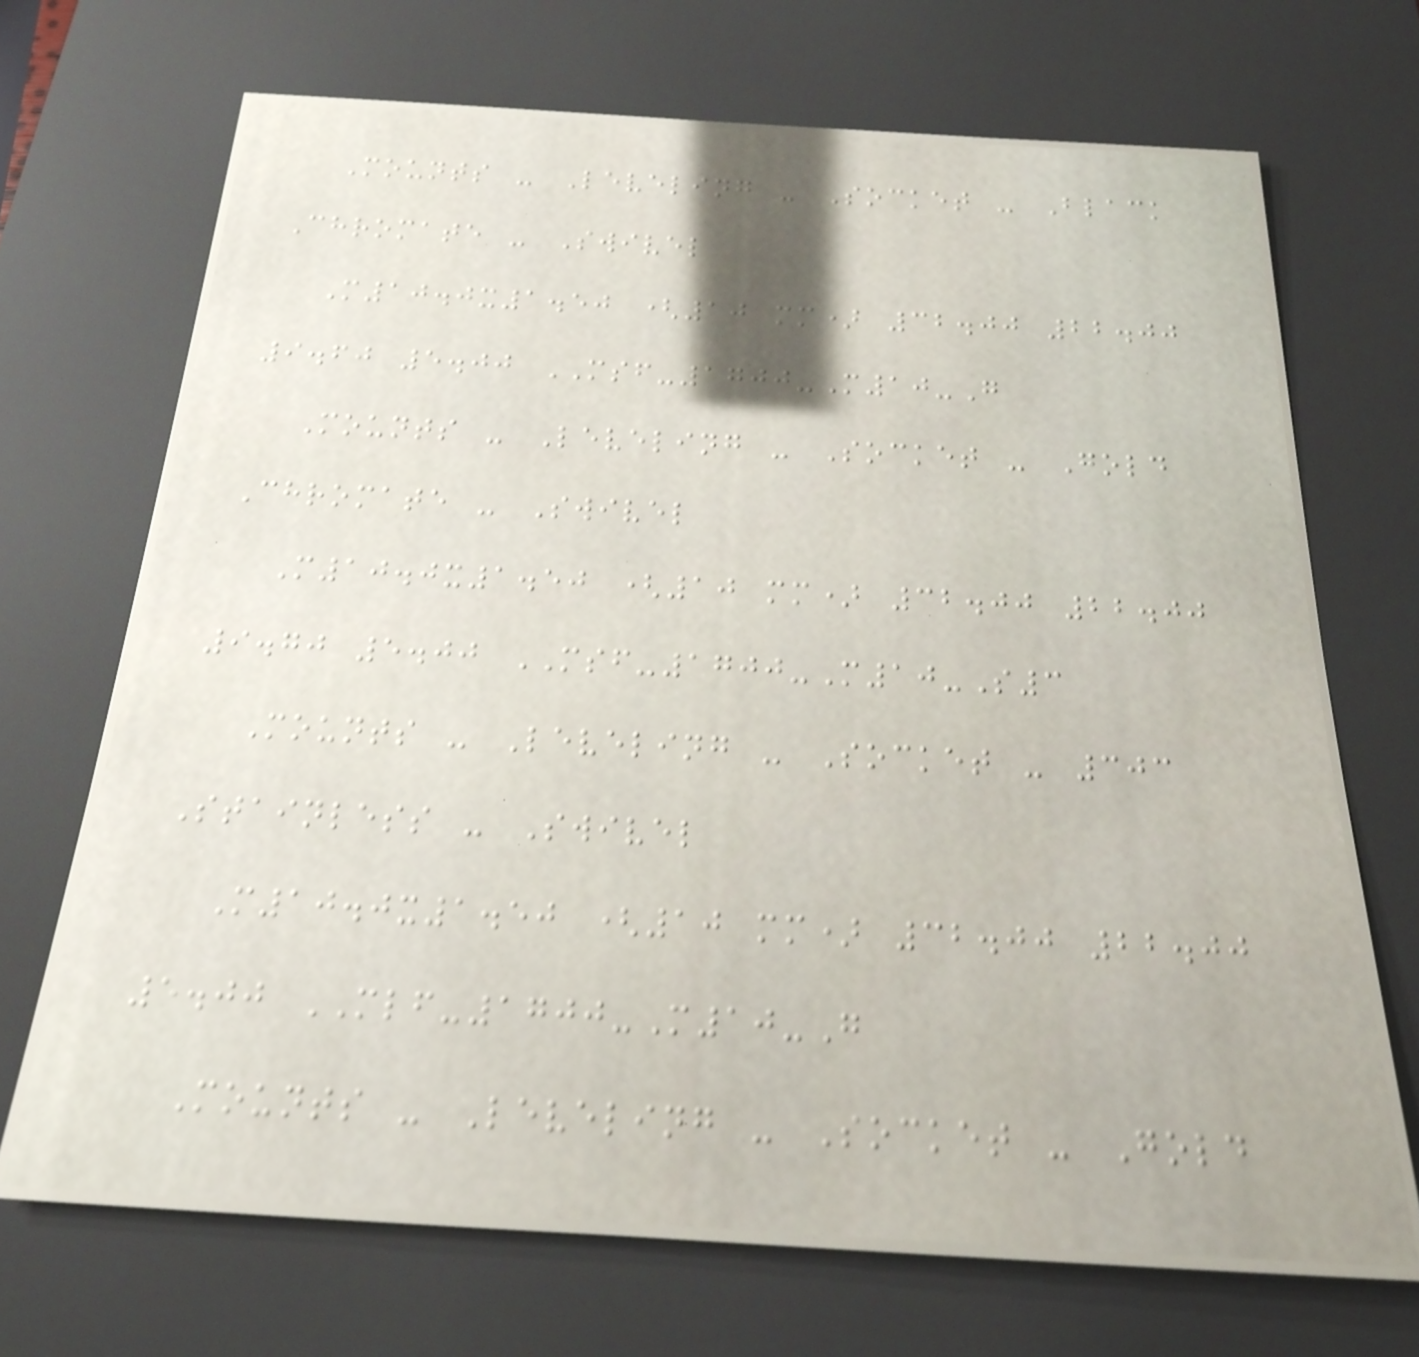Mounts - Leveling - Socket - Black
Chromate - Swivel
M10.0x1.50 (10 mm) 32.00 22.00
9.60 5.00 MSF-1700-M10-G
Mounts - Leveling - Socket - Gold
Chromate - Swivel
M10.0x1.50 (10 mm) 32.00 22.00
9.70 5.00 MSF-1700-M10-S3
Mounts - Leveling - Socket - 303
Stainless - Swivel
M10.0x1.50 (10 mm) 32.00 22.00
5.00 MLF-1700-M10-G
Mounts - Leveling - Socket - Gold
